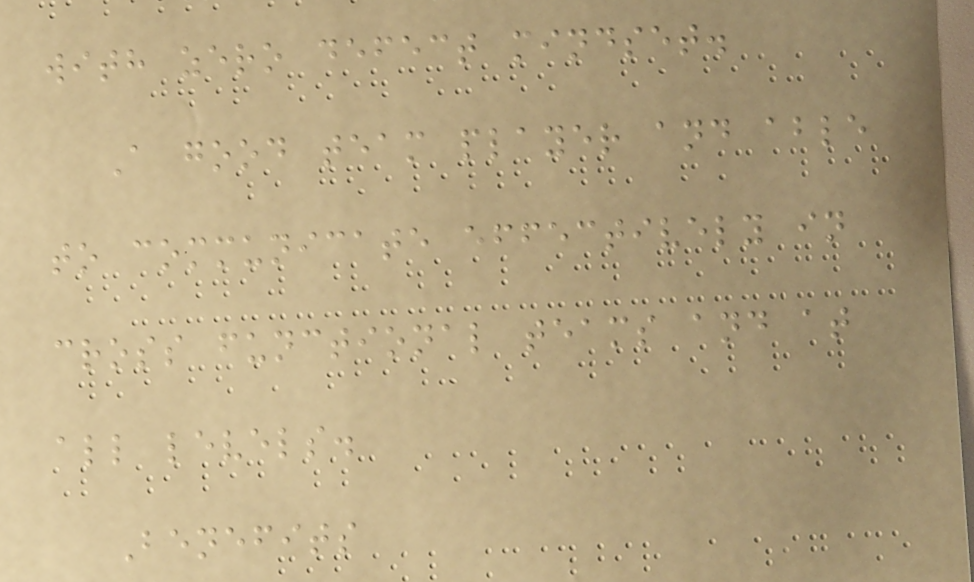with zero defect mindset.
A good team player and able
to communicate effectively in
cross functional teams and at
all levels.
Benefits
